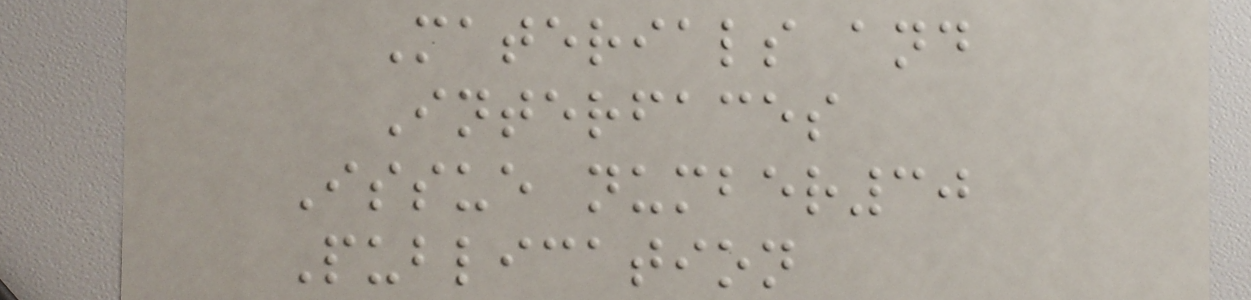Materials and
Interfaces
Issue number30
Publication
